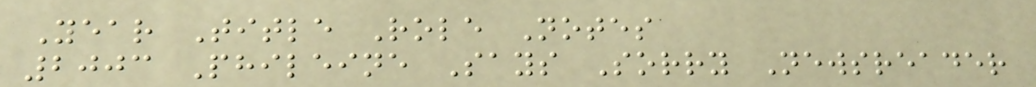Year Title Role Notes
2003 Phileine Says Sorry Newsreader
